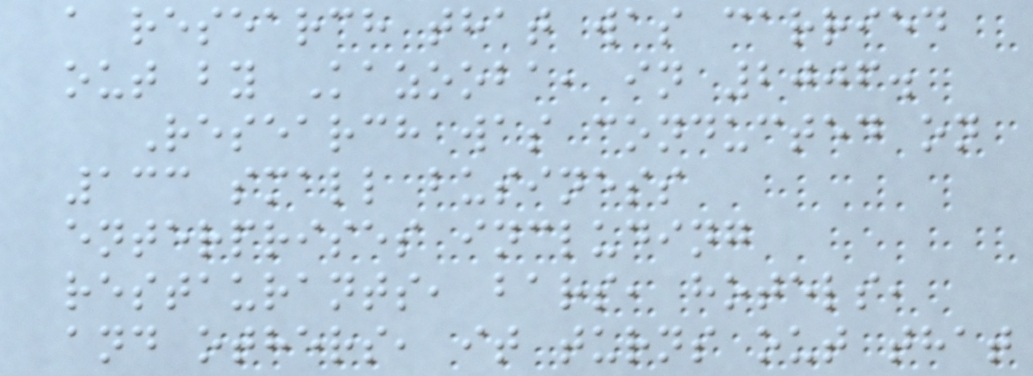a research that was carried
out by Kazooba, in 2006.
Research was conducted on
133 small business
enterprises including
restaurants, bars, hotels,
and others, it turns out that
